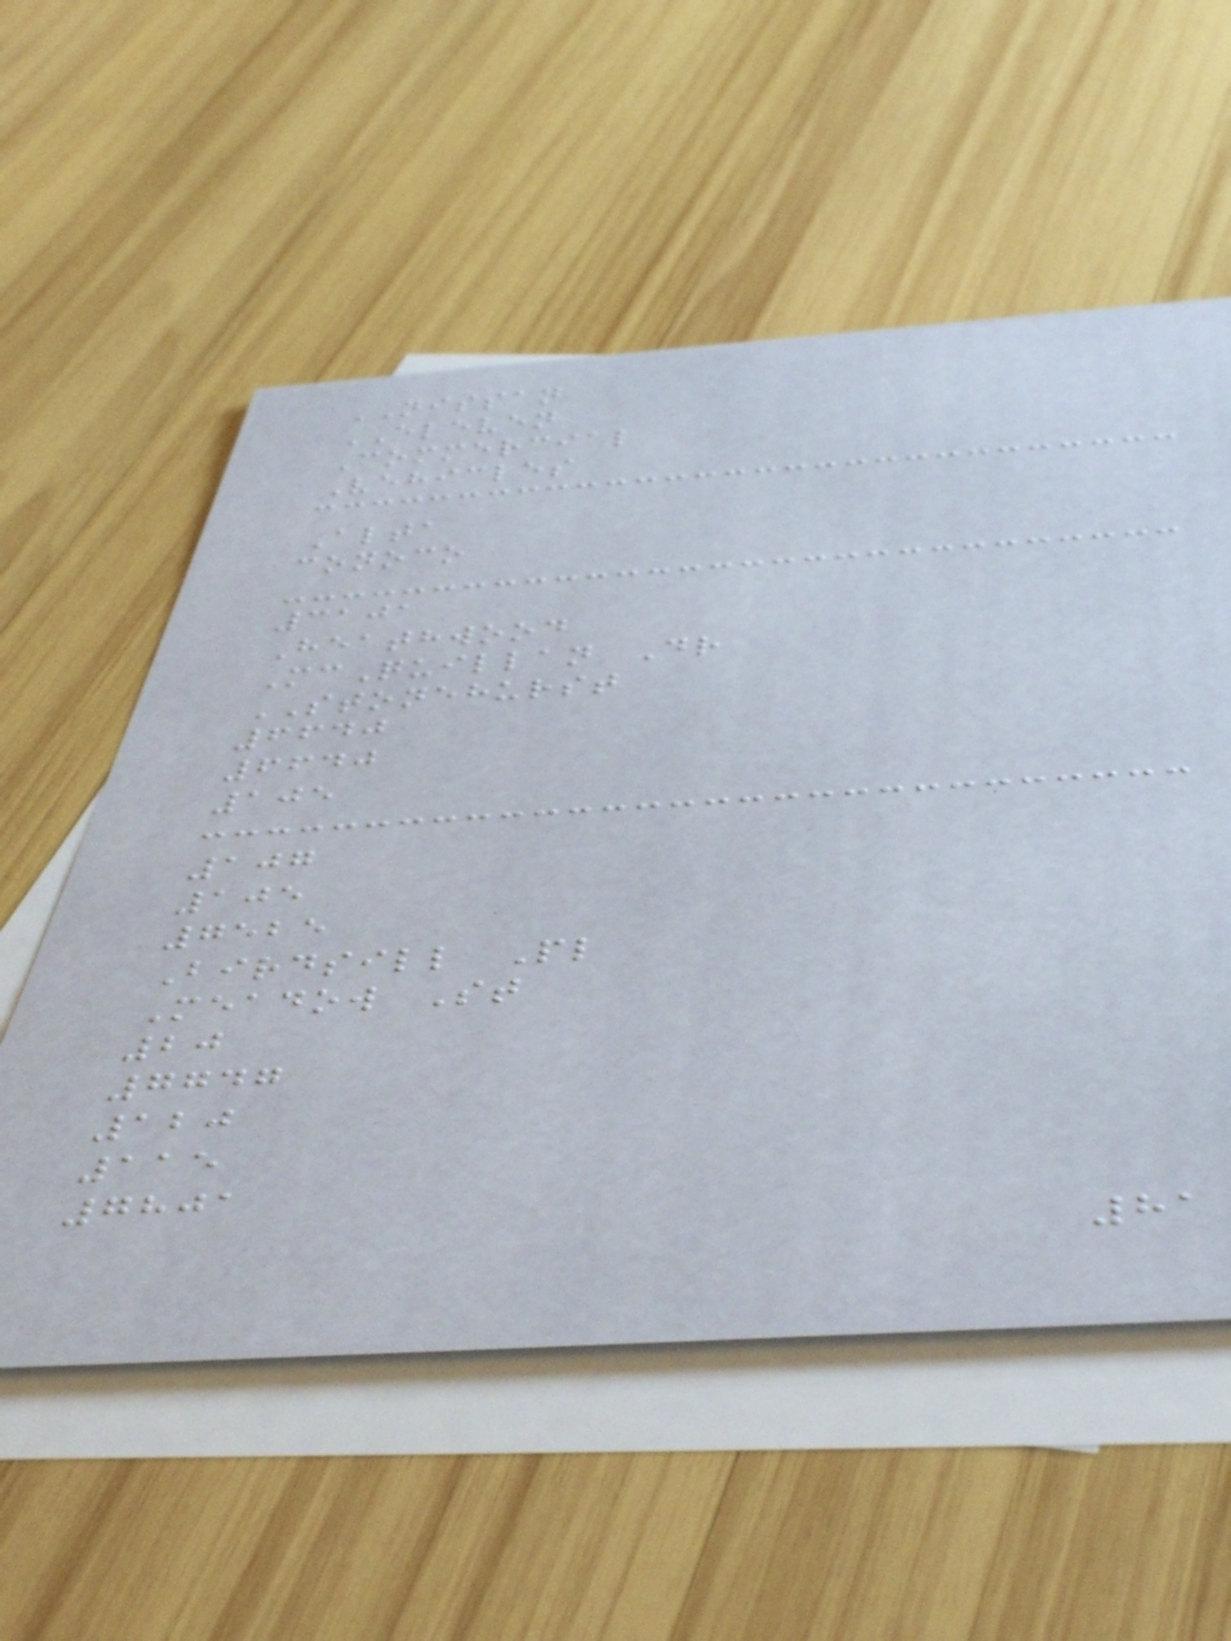NISSAN
ELEVEN
Commercial
Vehicles
Alta
conoco
3101
Heathwood
McQuillan Dr
STONEHURST
6640
6640
105
107
105
7525
Birdsill Pl
Meadow St
20
7747
120
115
7801
81
